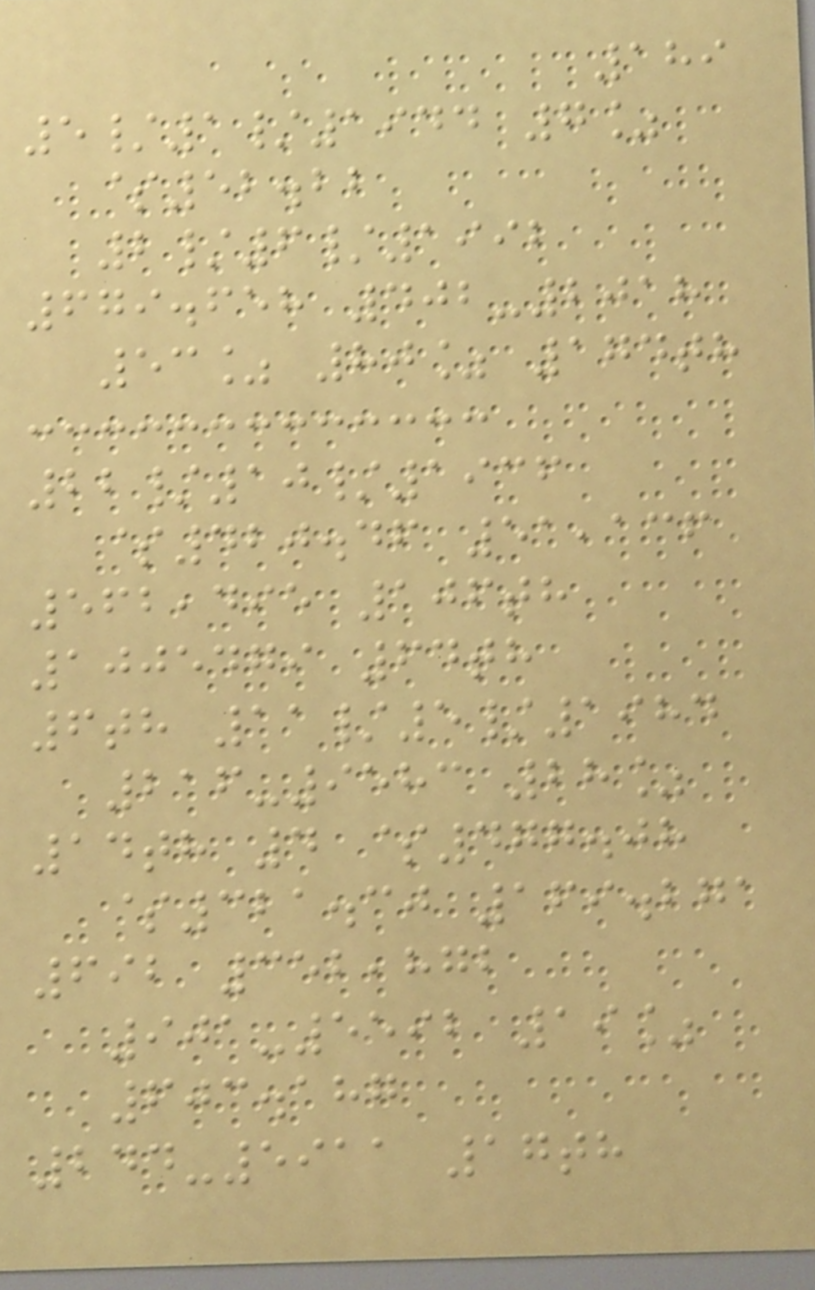189
5/1/1944 7%
$52.22
2/6/1992
679.658 402-2018
53% 80% 174th
22/10/1936
$420.46 51,136
562,495 106th
1005479 64th
6th 11/5/1984
216-9583 28%
14th 4 $477.08
$321.30 169.271
692 352,872
901-5592 19%
603.187
244-5911 17th
